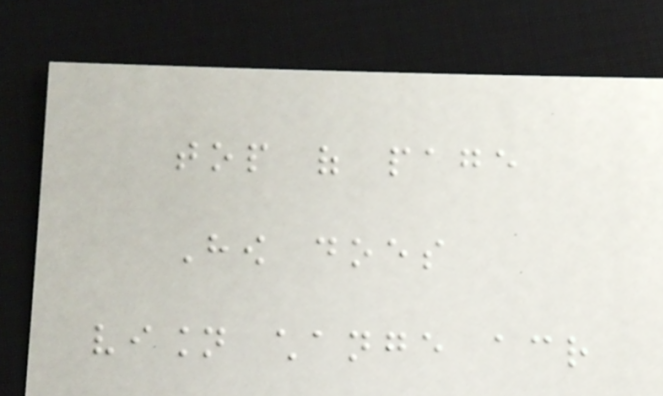top of page
How does
vision change across
